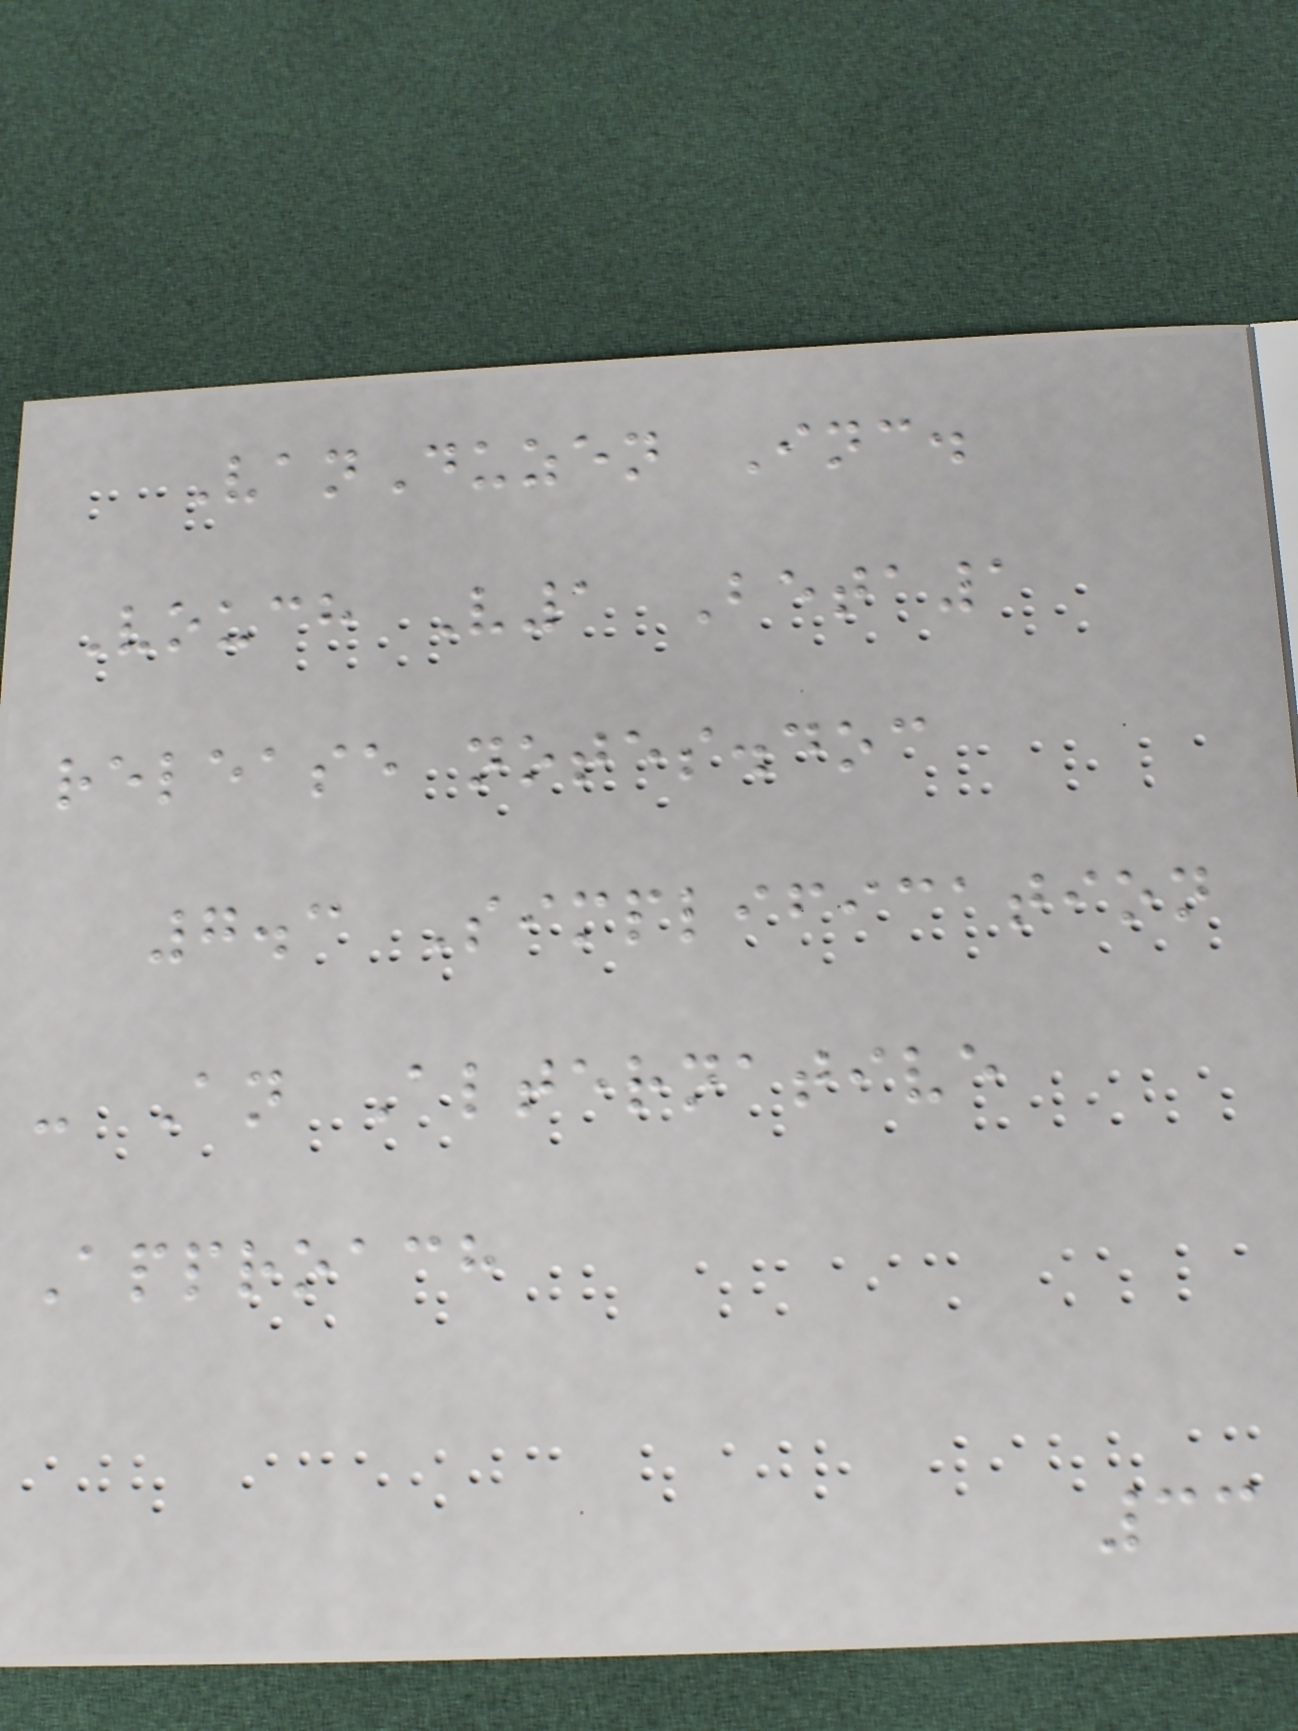VanDuzen Inc.
Vouch V1 Beta1
release notes.doc
7.3 Simplification
- An Alternative
Approach
33
